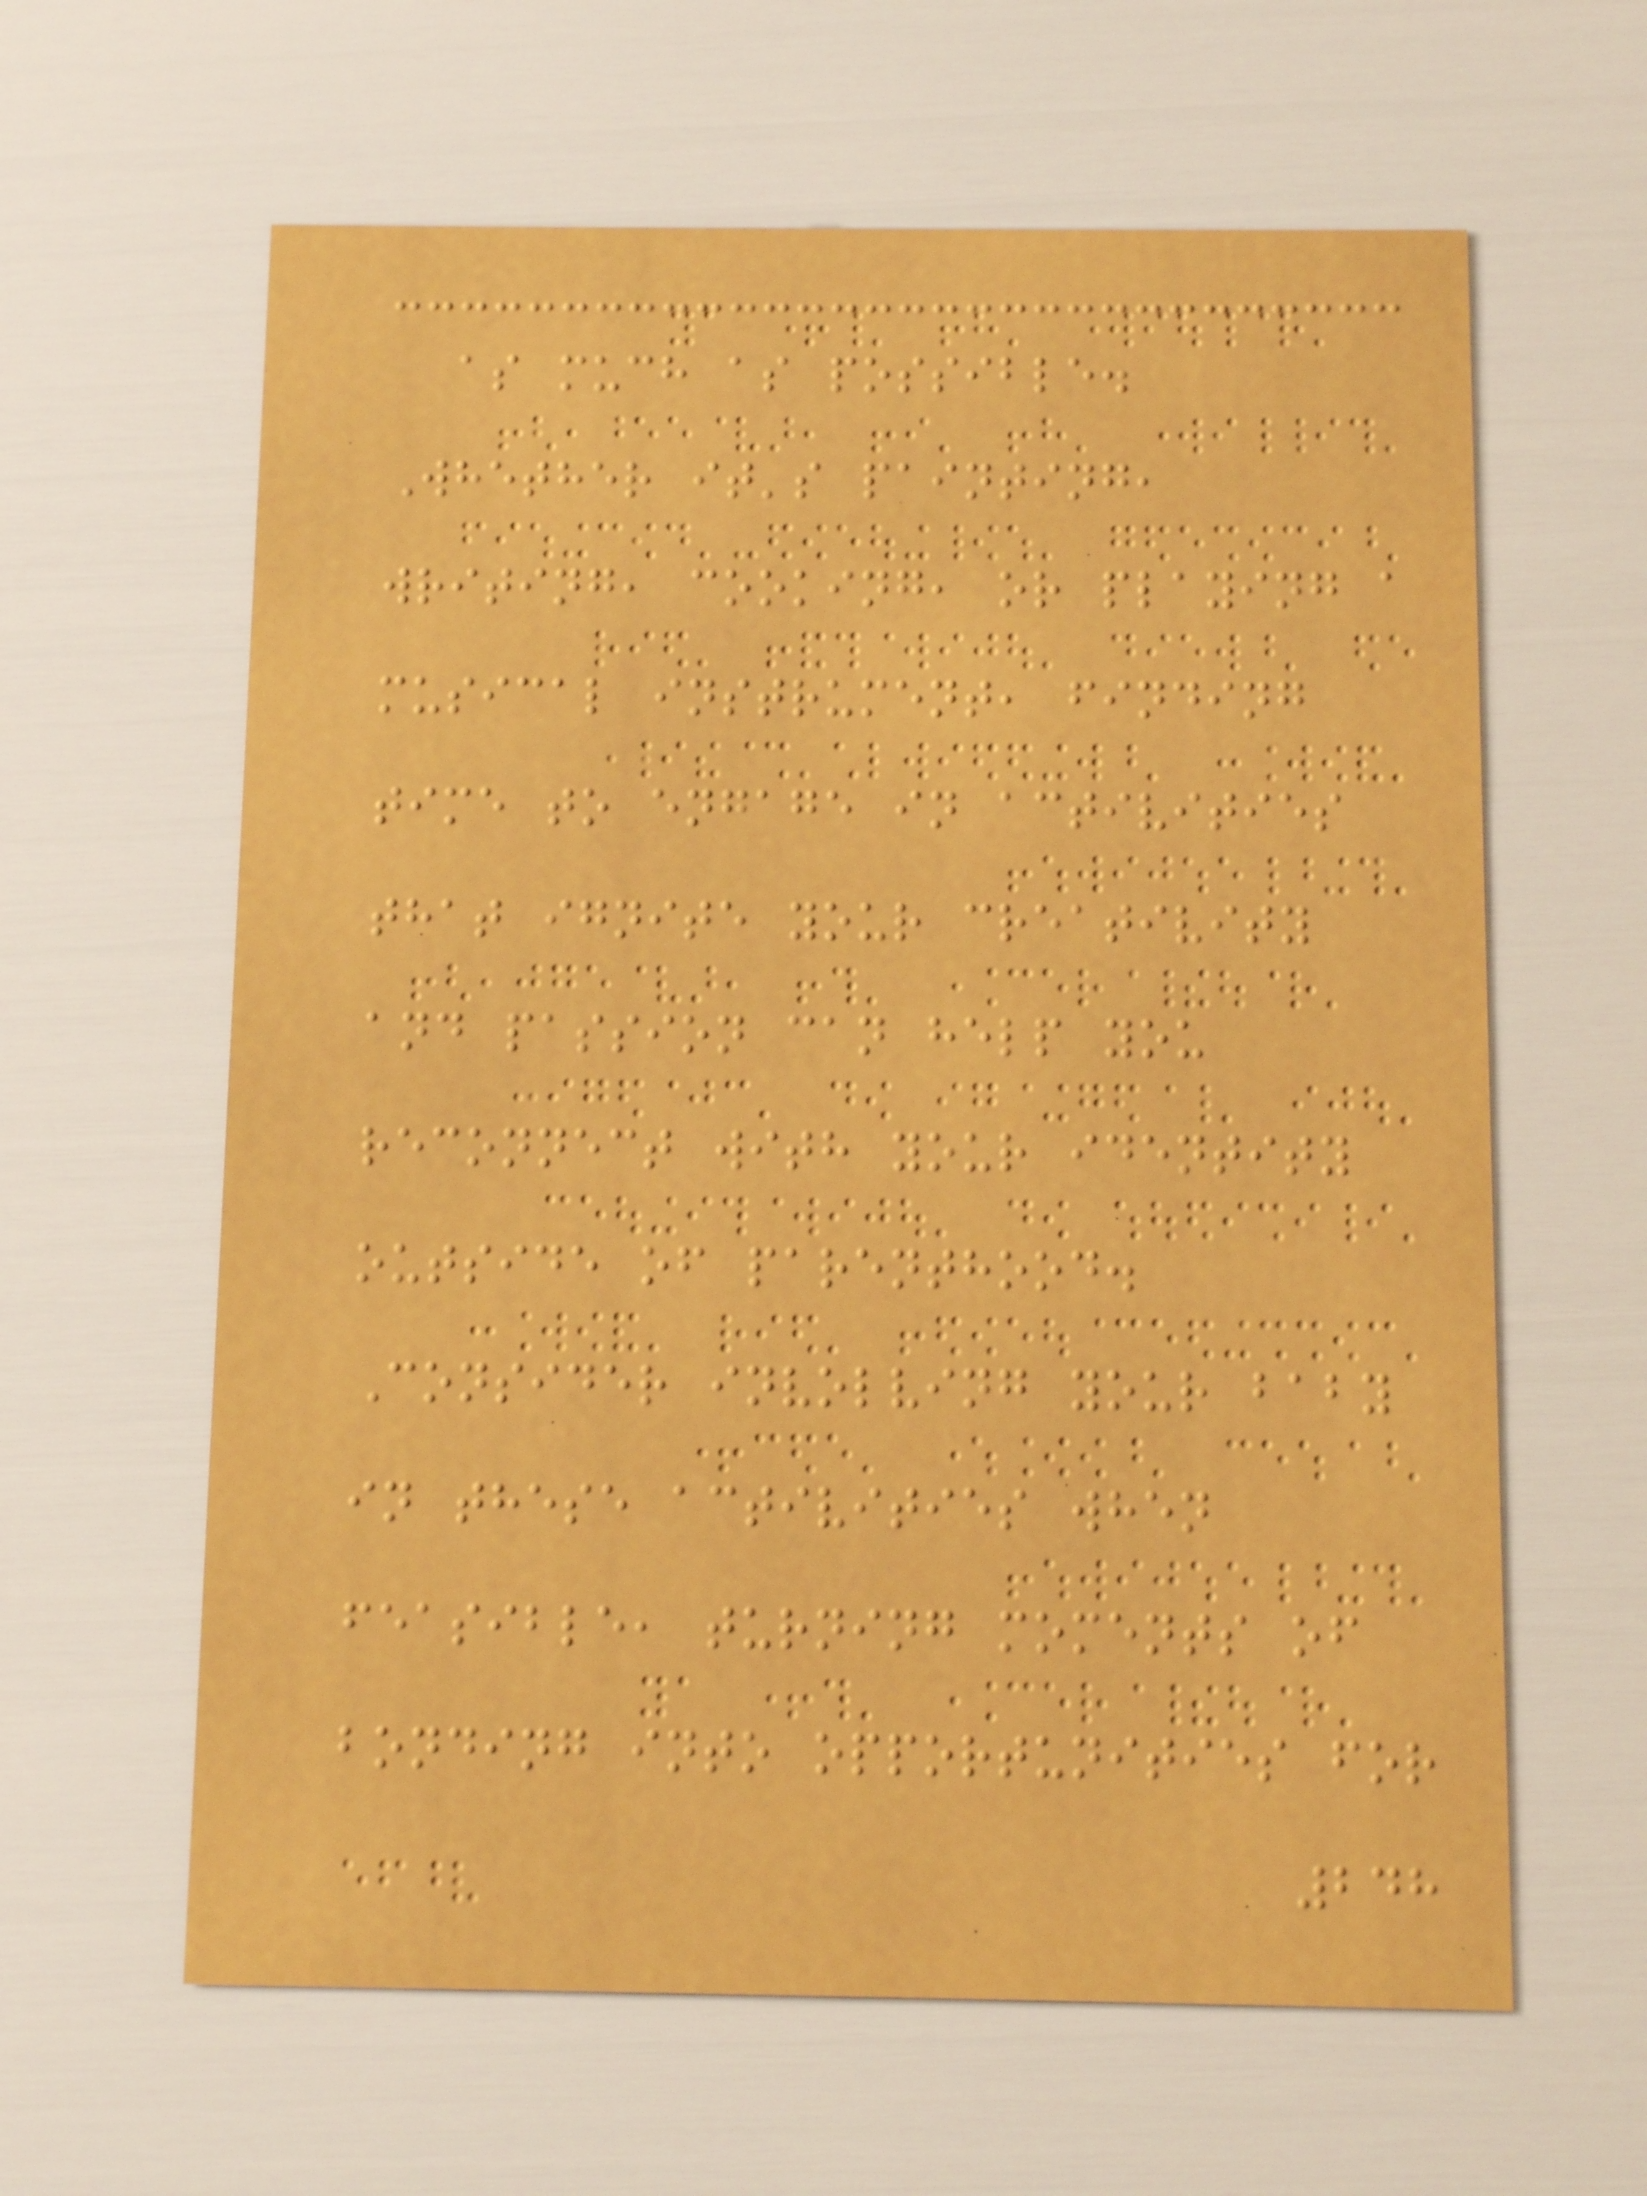as much as possible.
Whether it's painting,
writing, cooking, or playing a
musical instrument, finding
time to engage in activities
that ignite your creativity
and passion can help you
reconnect with your identity
outside of parenthood.
Consider involving your baby
in these activities when
feasible, turning moments of
bonding into opportunities for
248
